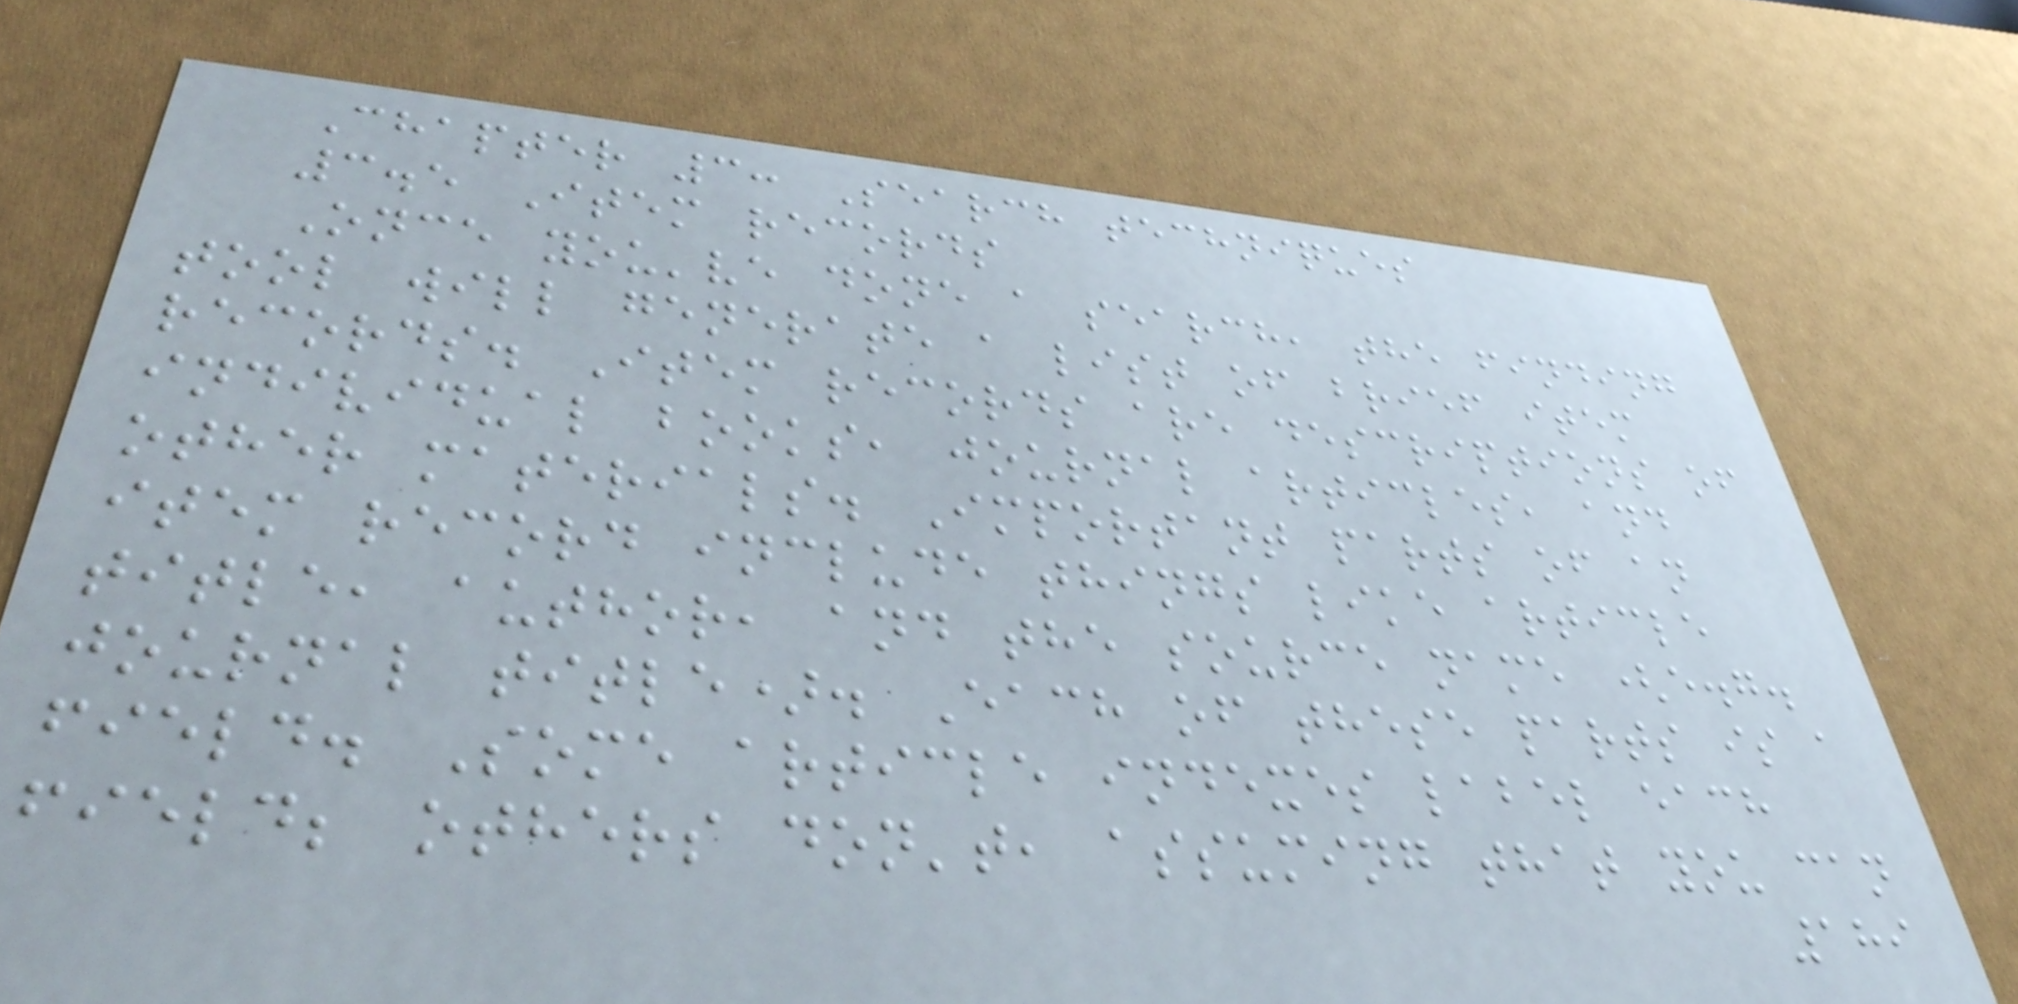Chapter 3: Search techniques
3.5 Item records
Once you've done a search, the finding
tool will generate a list of brief item
records. Item records are descriptions of
individual books, journal articles, and
other materials. Important parts of an
item record include things like article
title, author, and the source name (e.g.
journal title). Each of these parts is a
field. Some article indexes label each
field; others don't, assuming that you can
189
